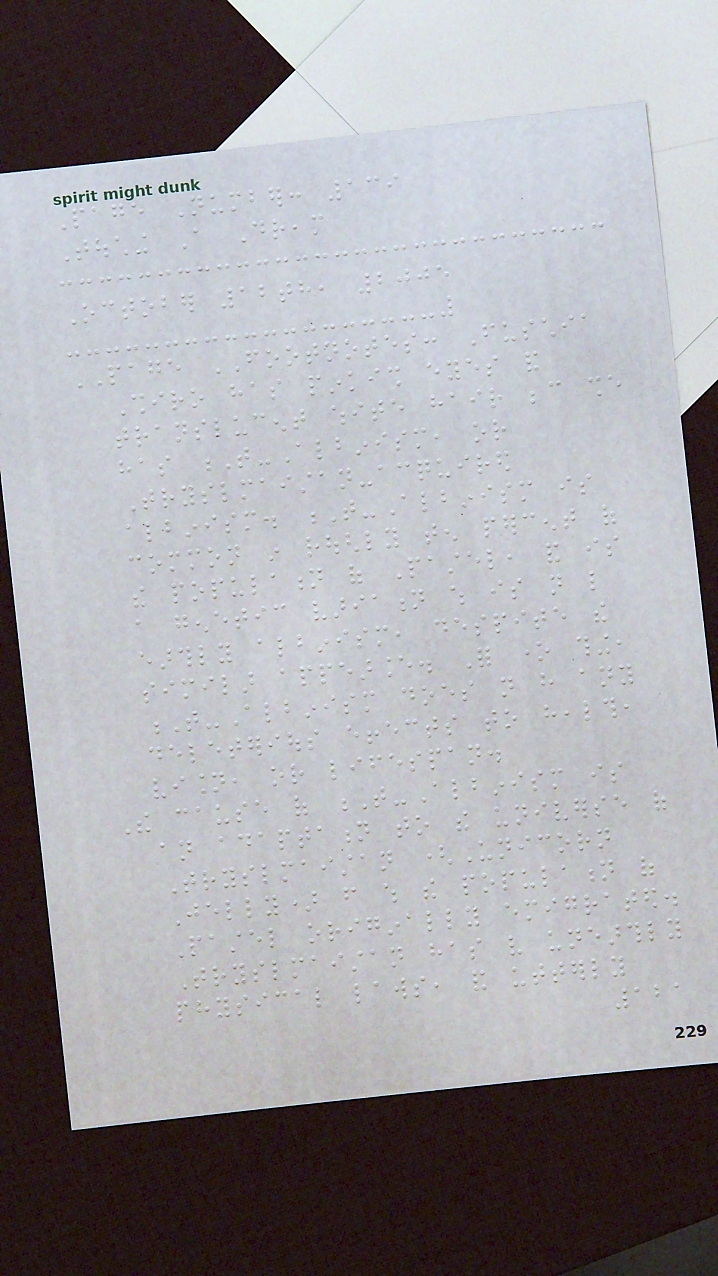Page Number: 139
Touching A Dream
October 12th, 2005
PAGE FOOTNOTES: Fuschia
Shiro has pinkish eyes and
translucent white hair because she
has T-Albinism, or
Tryslmaistan-acquired
albinism. T-Albinism is
common in roughly ten percent of
the population of Pastel, and is
a genetic variation which is not like
earthly albinism, despite the
similar appearance. For one thing,
T-Albinism does not have any
deleterious effects to health,
vision, or lifespan.
The cause of T-Albinism is
an adaptation to the universe of
Tryslmaistan (Unicorn
Jelly) from which the population of
Pastel originally emigrated.
Tryslmaistan has very unearthly
physical laws, and utterly
121
